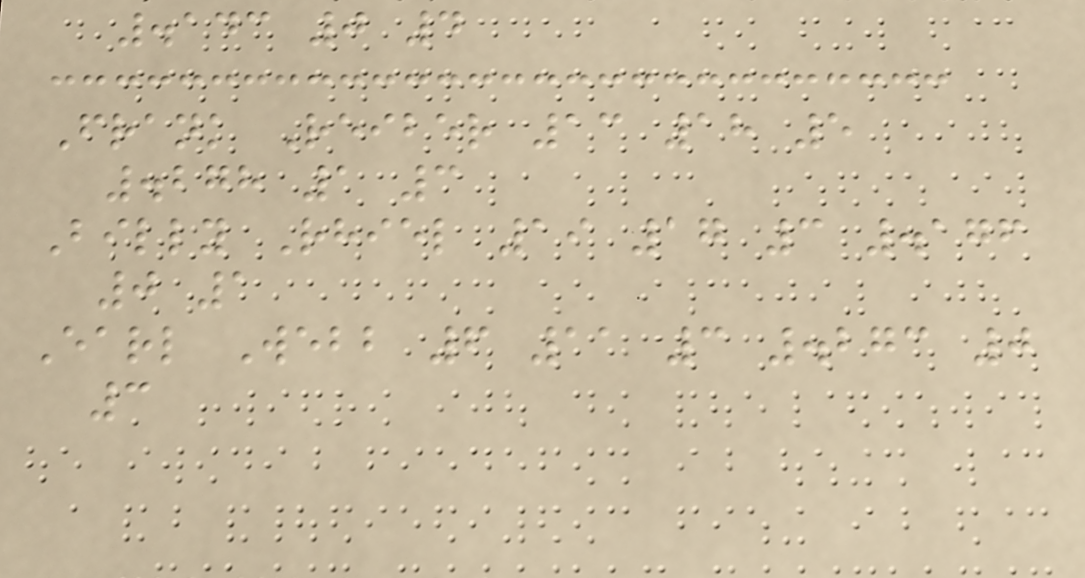.143 0 4
Frank Reiber 13 18 5
.278 1 3
Billy Rhiel 19 17 3 .176
0 1
Earl Webb 6 11 3 .273 0
3
